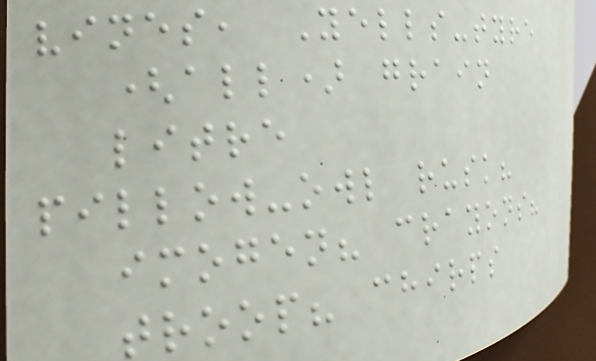vines, Yells-tyre
(all) grain
litre
pillow-owl rusk?
imogen? crayons?
troop? chirps
